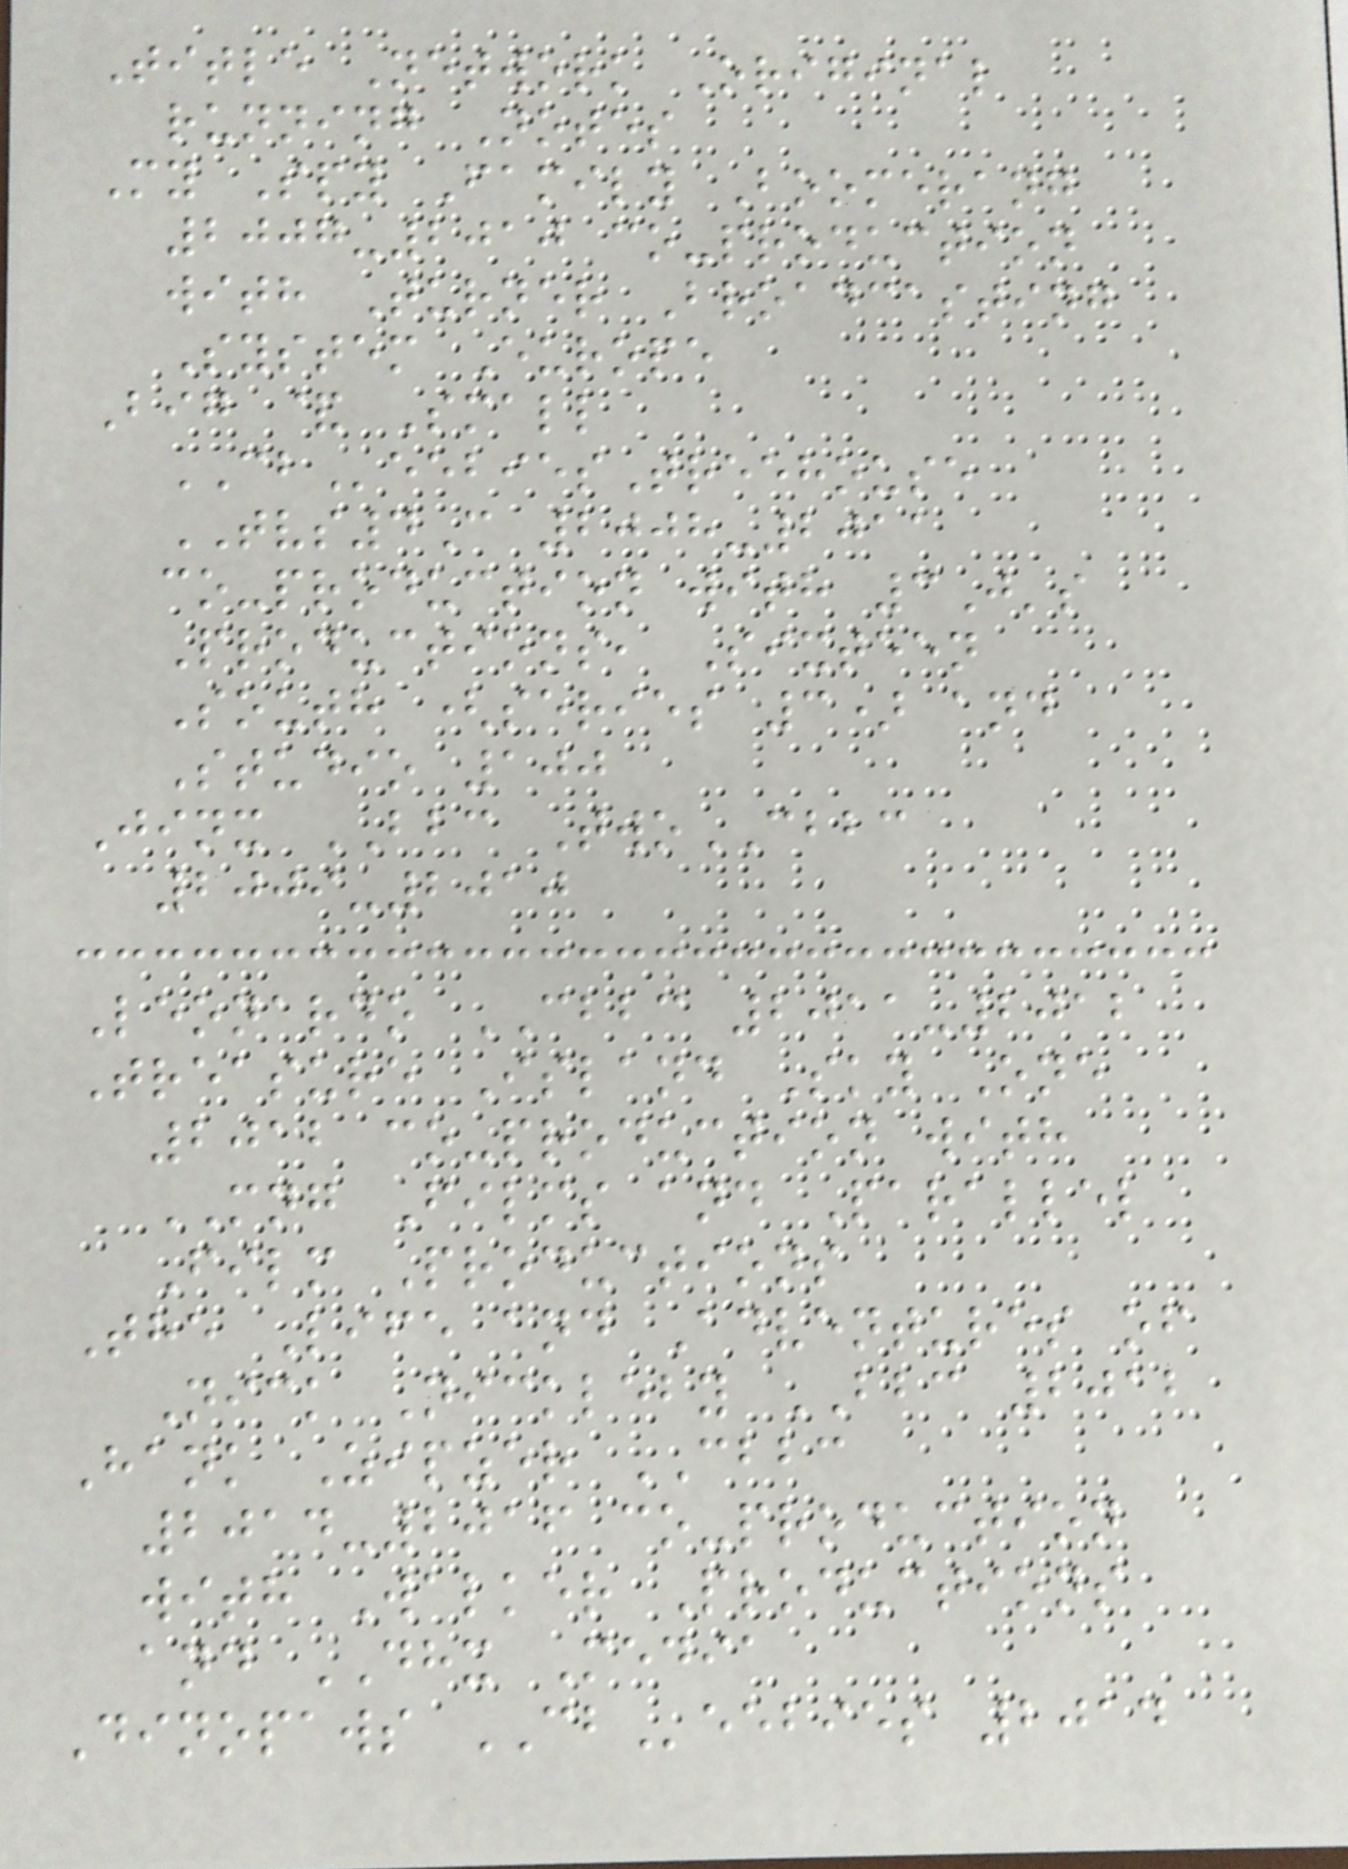Title Network Original
running Notes
My Spy Family Boomerang
2007-2010 co-production
with Turner Broadcasting
System Europe
Big & Small
CBeebiesTreehouse
TVS4C 2008-2011
co-production with 3J's
Productions, Sixteen
South (series 3) and
Studio 100
Jinx BBC TwoCBBC
2009-2010
Leonardo CBBC 2011-2012
Treasure Island Sky One
2012 co-production with
MNG Films and Parallel
Film Productions
The Life and Adventures of
Nick Nickleby BBC 2012
Hank Zipzer CBBC
2014-2016 co-production
with Walker Productions
and DHX Media
Dinopaws CBeebies 2014
